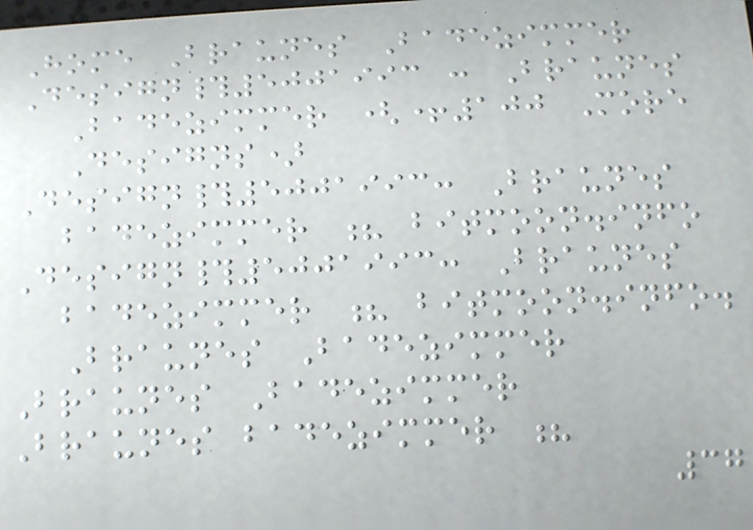Home Braunes Badezimmer
Design#5001993 : Braunes
Badezimmer (+100 More
Designs)
Design#5001993: Braunes
badezimmer ? bitmoon.info
Design#5001993: Braunes
badezimmer ? bitmoon.info.
Braunes Badezimmer
Braunes Badezimmer
Braunes badezimmer ?
37
